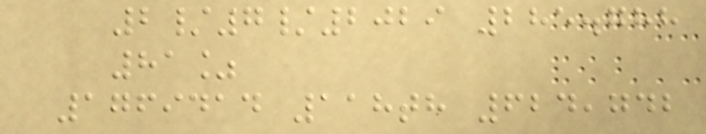2/7/2029 285.788
81%
1769414 118th 624,742
